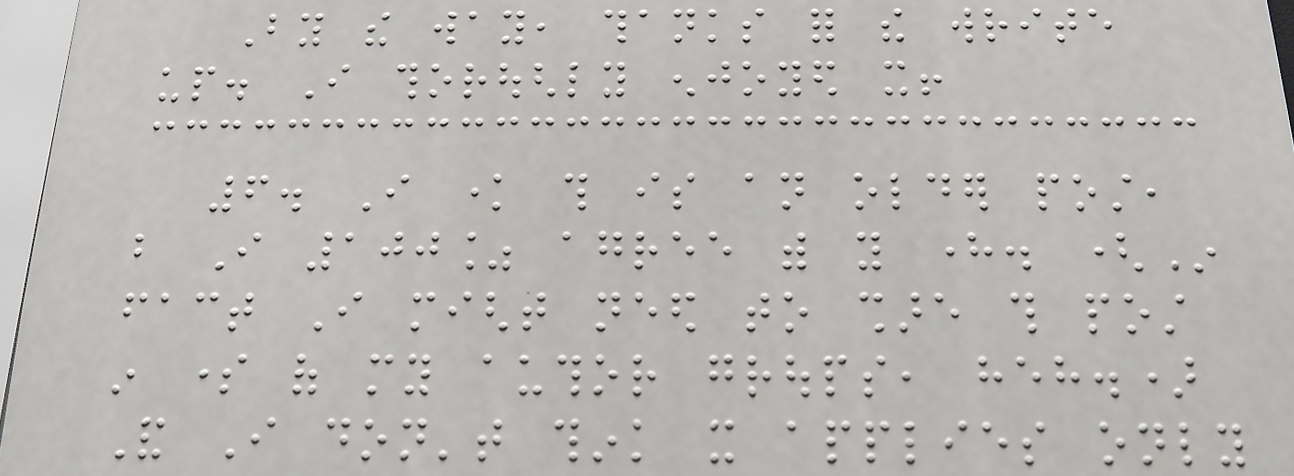By the way, thanks for the write
up. I thoroughly enjoyed it!
6. I know this is an older post,
but I 100% agree with you here. (In
fact I might need to share this post
in some of my author groups, heh.)
And I don't think it applies only
